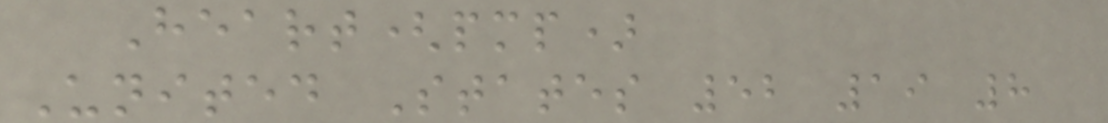Heart(pmp)
United States 52 19 8
